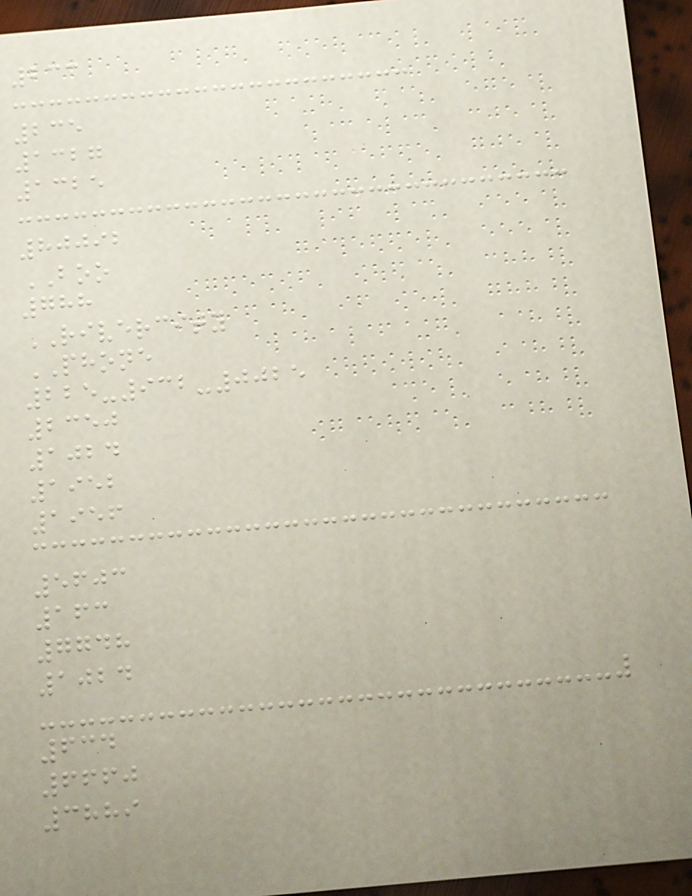233
235
1327
1325
80092
BOO
788
RIVERCITY
PHONE
225-932-0025
2350
1024
1952
1956
5603
163
7748
1024
634
6660
3889
